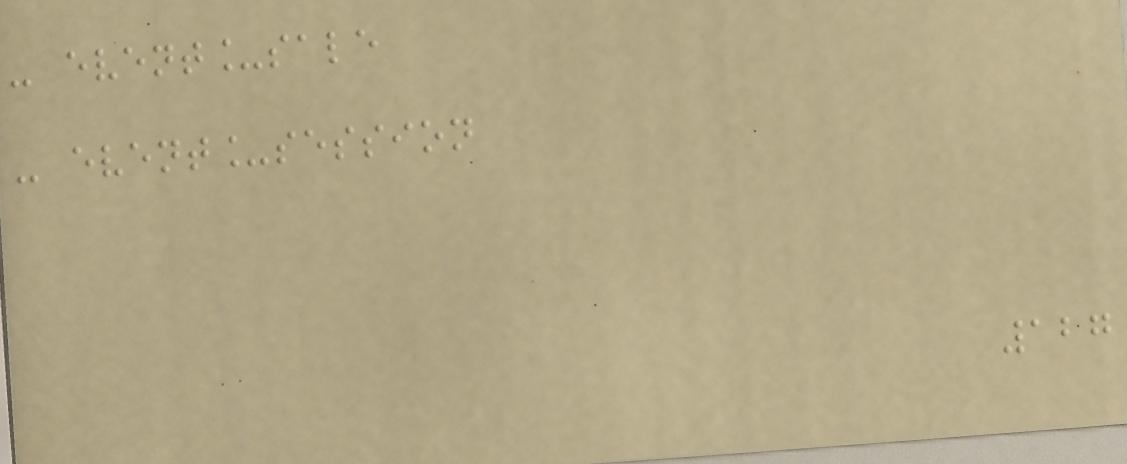- event_sale
- event_session
127
